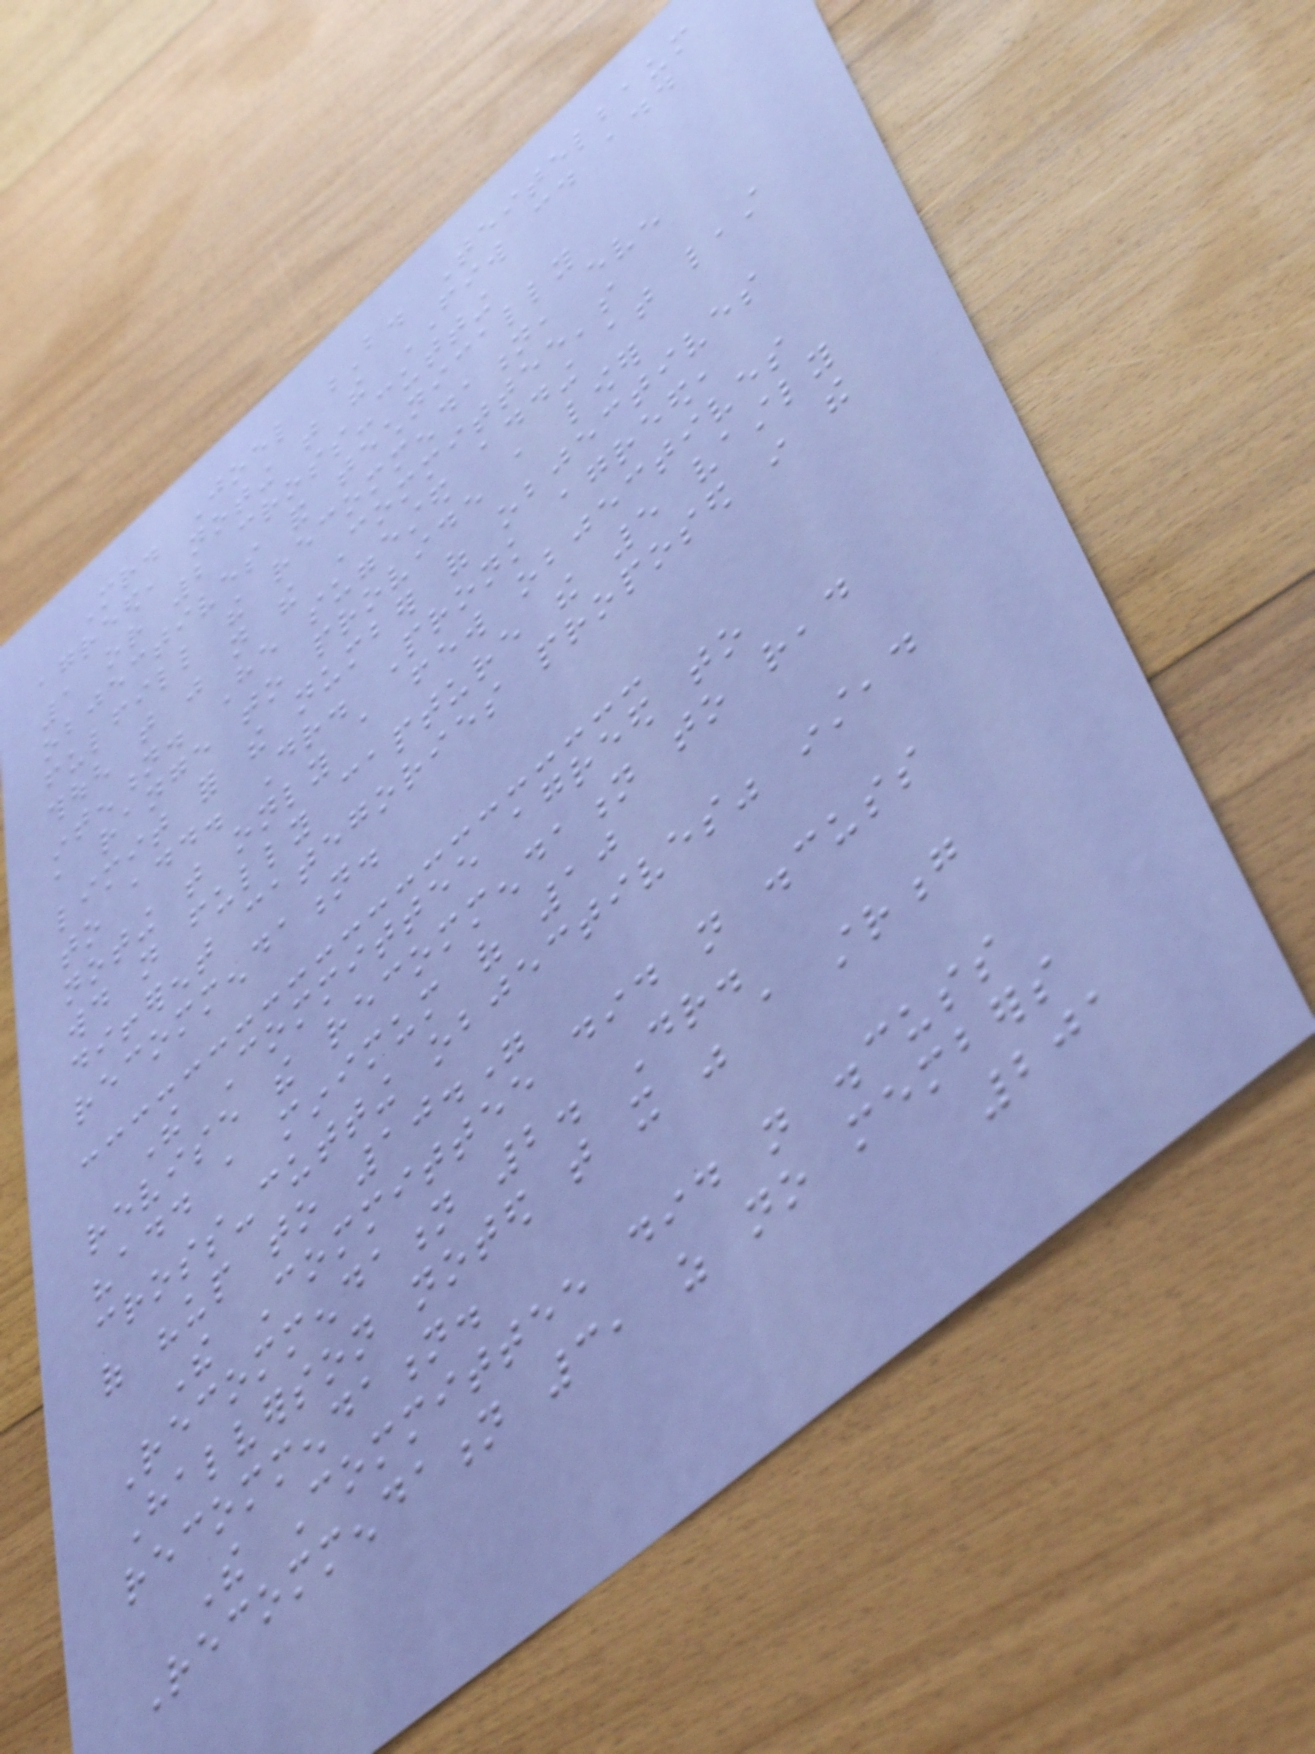Mr. Joel B. Teitelbaum
agreed, noting that the FIW could add
1 or 2 cross-cutting
objectives and technically
fulfill the recommendation, even
though that was not the Committee's
intention. He suggested adding at least
a range to provide a lower
limit for the number of objectives
to add. Dr. Pronk agreed,
noting that only a few objectives
would not fully capture the 5 vastly
different categories proposed in the
recommendation.
The Committee agreed to
revise the recommendation to read
"add a minimum of 10
cross-cutting objectives" instead
of "up to 10."
The Committee did not discuss
Recommendation 2. Dr.
Halverson noted that it was a strong
recommendation.
The Committee did not discuss
Recommendation 3, as no members
201
